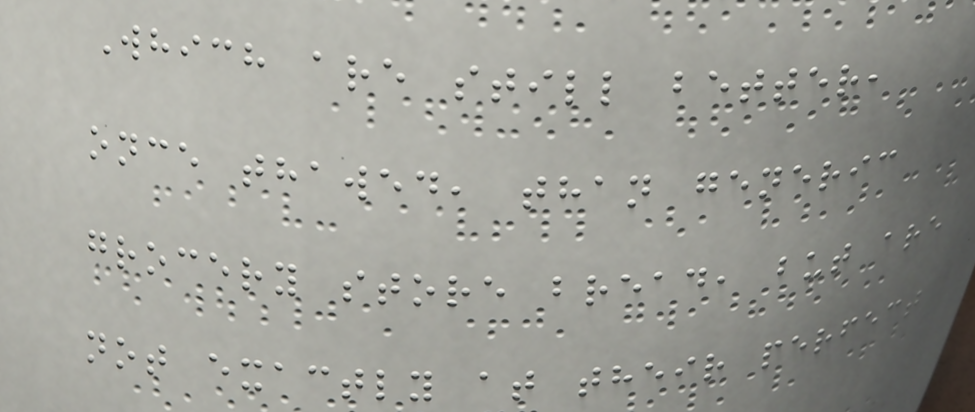Which are still better,
once thawed, than generic
grocery store bread, but are
not exactly at their perfect
